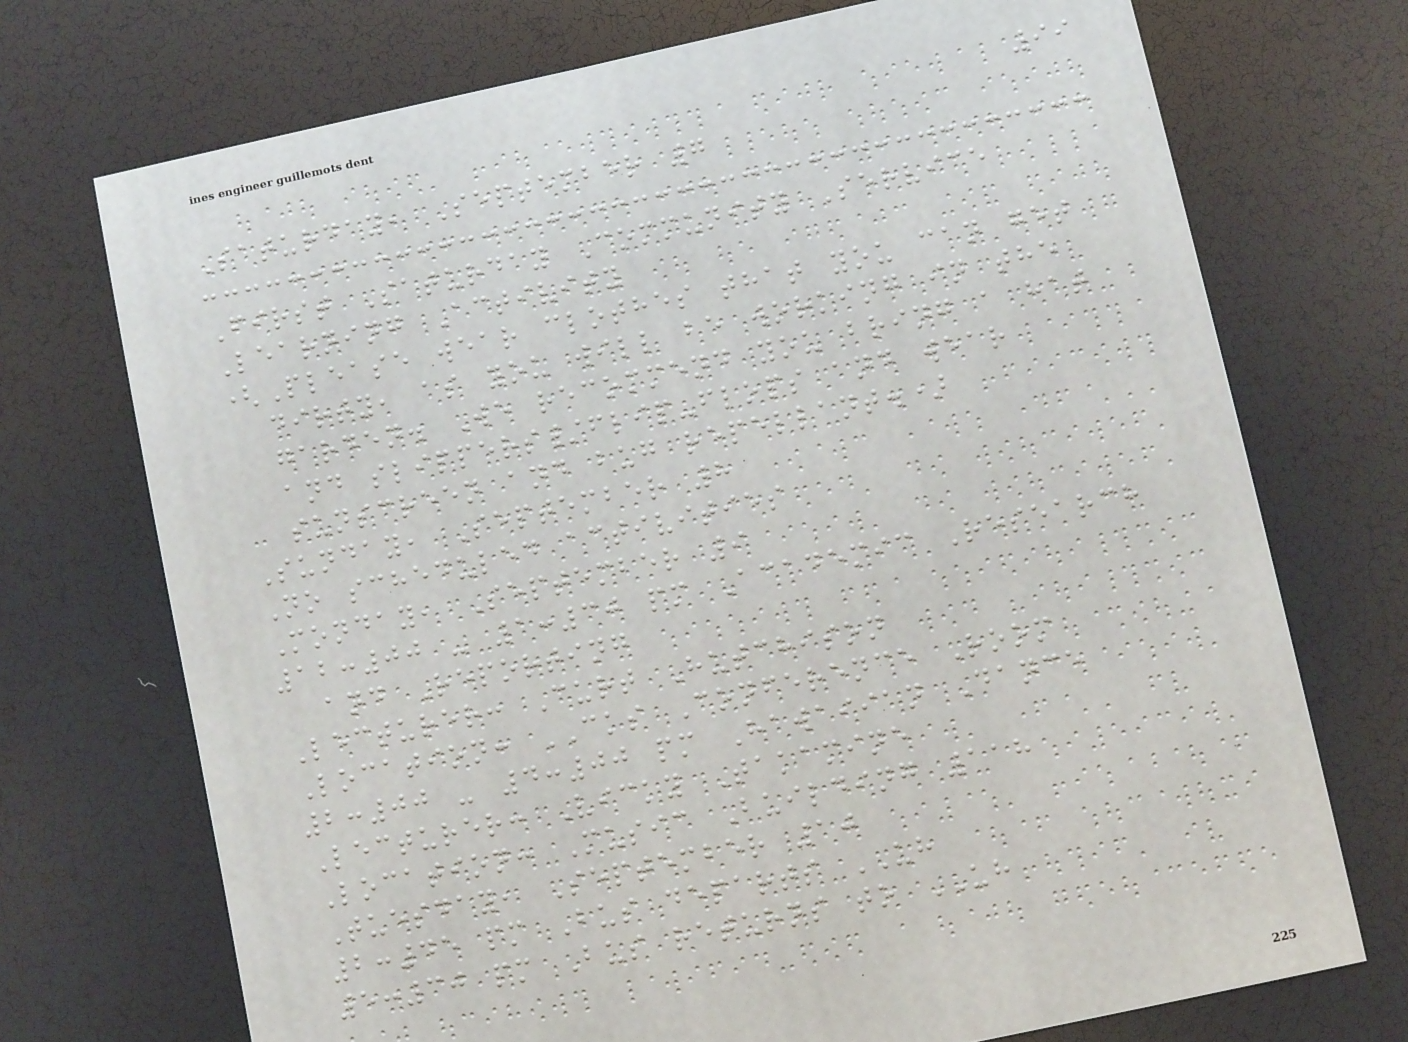99
Saturday, September 7
First Saturday Community Service
Learning Activity
(Please wear clothes that you can get
dirty, as you will be working in the
garden. We recommend you bring a hat
and slippers/flip-flops and wear
sunscreen and bug repellant.)
Sunday, September 8
No scheduled activities
Monday, September 9
12:00 - 1:30 pm Academic Research
and Reporting
Lecturer: Curt Hutchison
Location: CKS Conference Room
2:00 - 4:00 pm Hawaiian Dance
Lecturer: Vicky Takamine
Location: Music Building 118
Tuesday, September 10
2:45 pm Bus departs UH
5:30 pm Bus returns to UH
